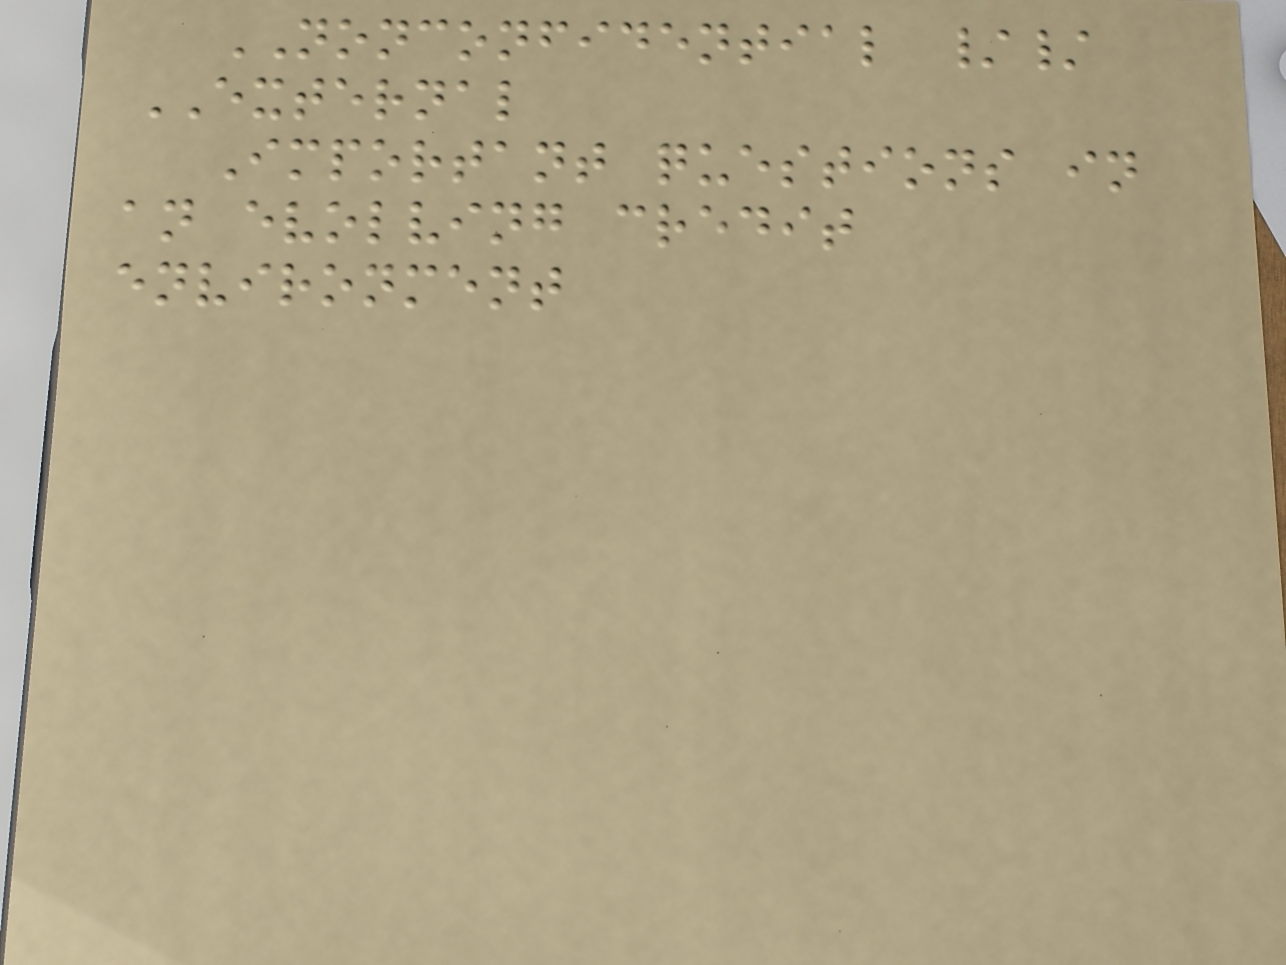NONCONFIDENTIAL //
EXTERNAL
Important questions in
an evolving credit
environment
